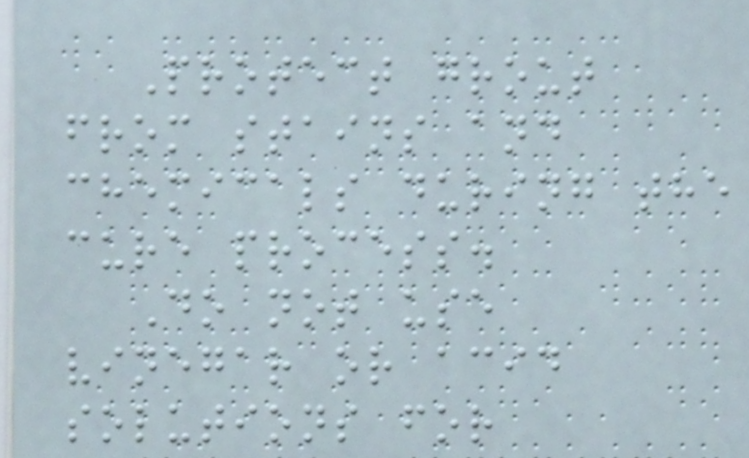Protect grout
from stains and
chemicals during the
cure process.
Do not use
vinegar or acid
solutions for
